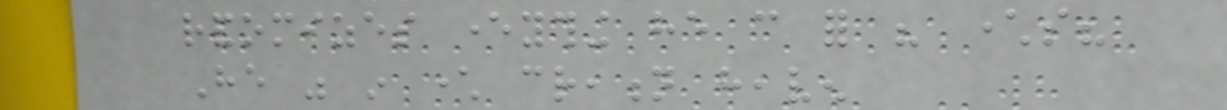randomizes everything he can for his characters?
He was in character creation heaven
